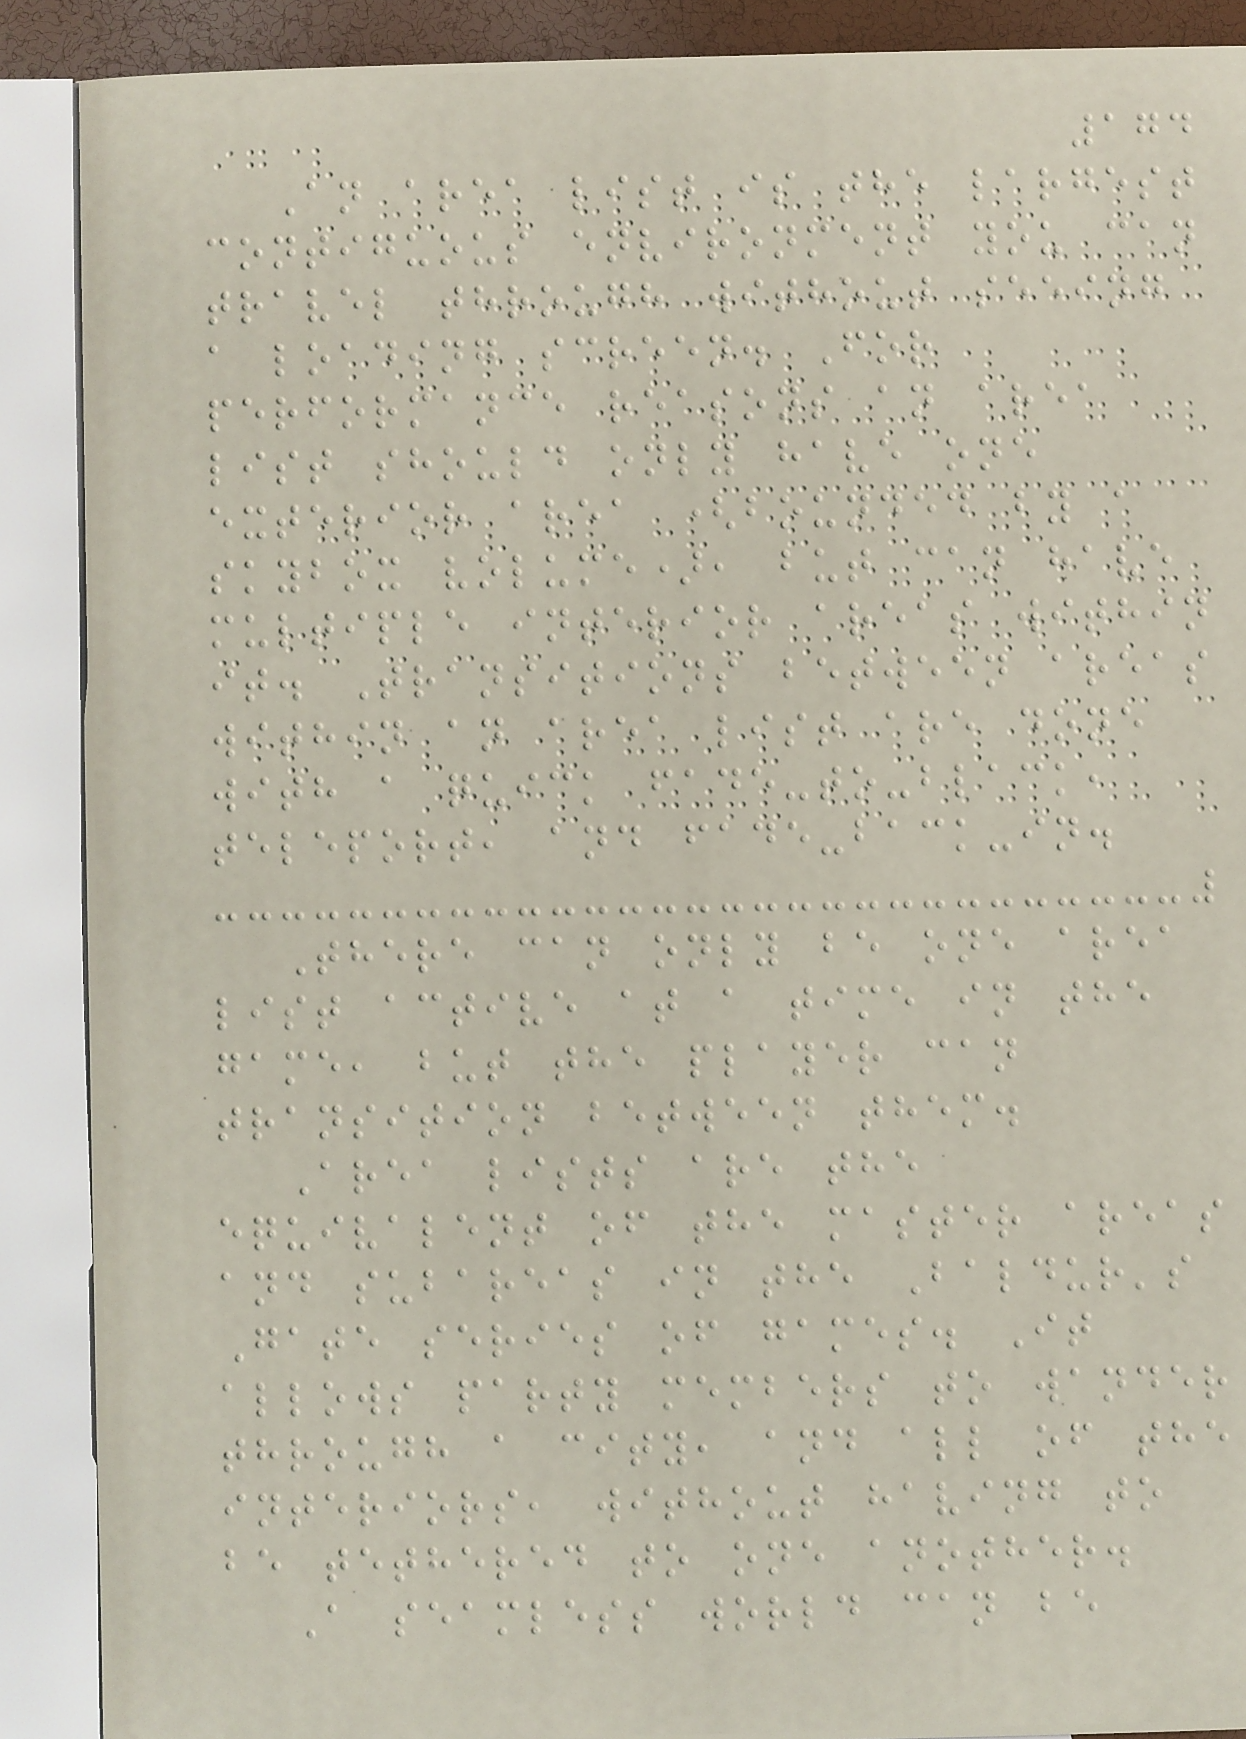174
An area list is the largest
contiguous environment you can
travel through without seeing
a loading screen. For
performance reasons an area
list should only have one
exterior area (bounded by a
skybox volume), but can have
multiple interior areas within
it. Transitions between areas
within an area list are done
with a quick fade-to-black,
teleport, and fade-back-in.
There can only be one area
list active at a time in the
game, but the player can
transition between them.
Area lists are the
equivalent of the master areas
and subareas in the Baldur's
Gate series of games. It
allows party members to wander
through a city, and all of the
interiors, without having to
be tethered to one another.
A seamless world can be
